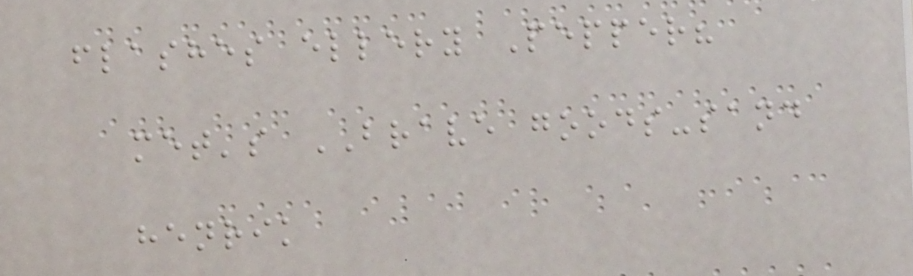flashes ellery Pepper?
met's BRAVE goods-sand
henrik
